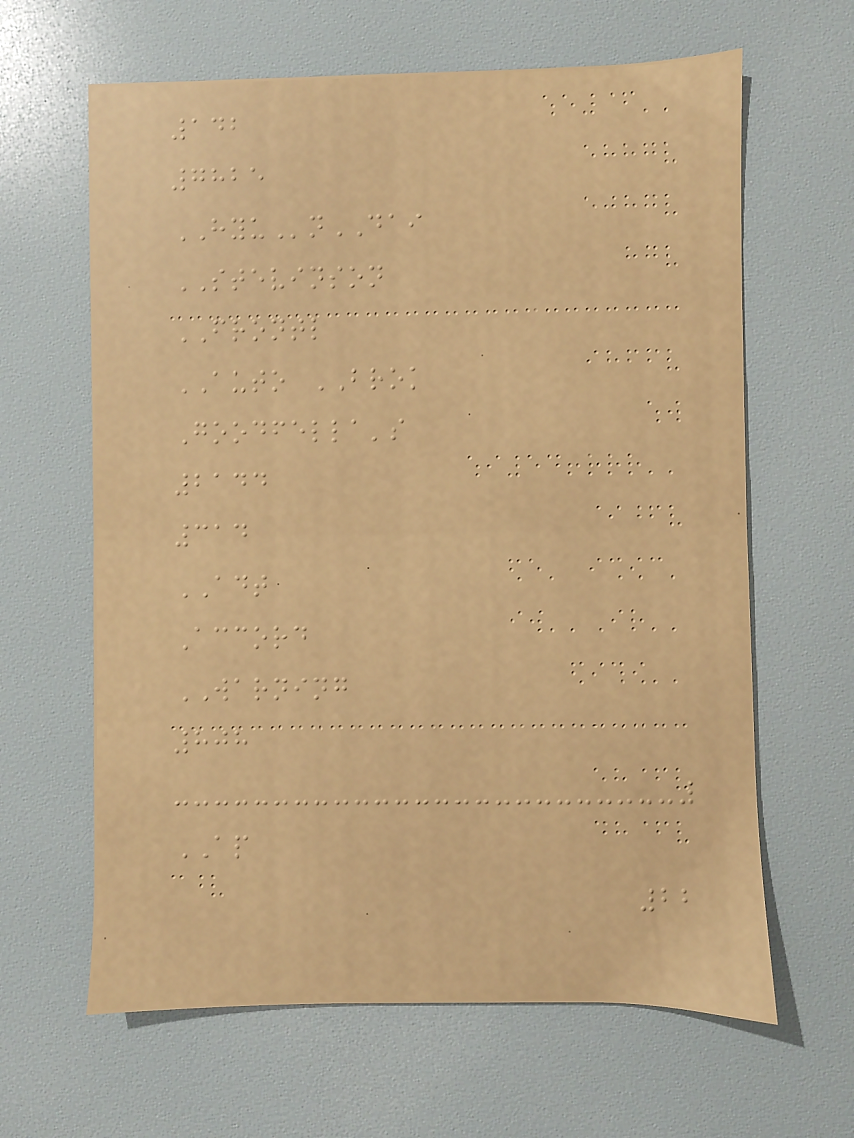142
7825
HYUnDAI
STEVINSON
FRONTL
AUTO BROK
Goodfella's
2144
314
ADT
Accord
WARNING
808
AP
22
